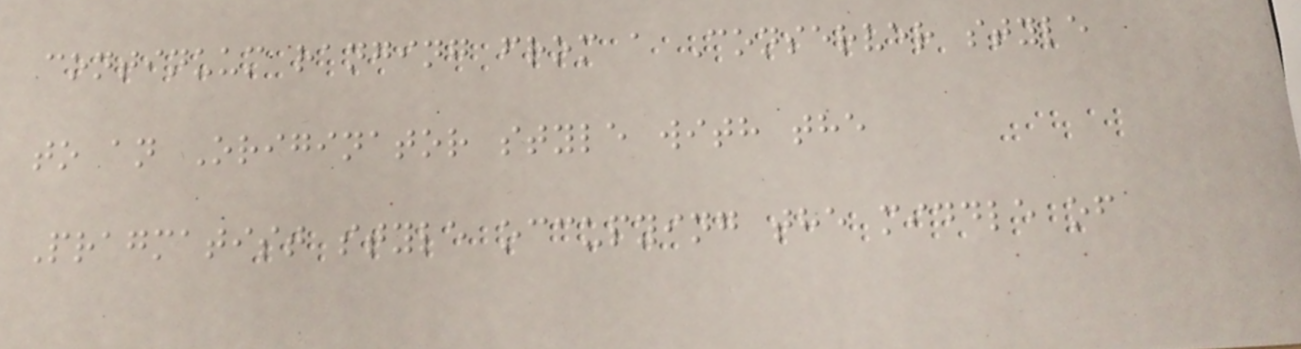continuum ranging from a Conserver style
to an Originator style with the
Pragmatist style occupying the middle of
